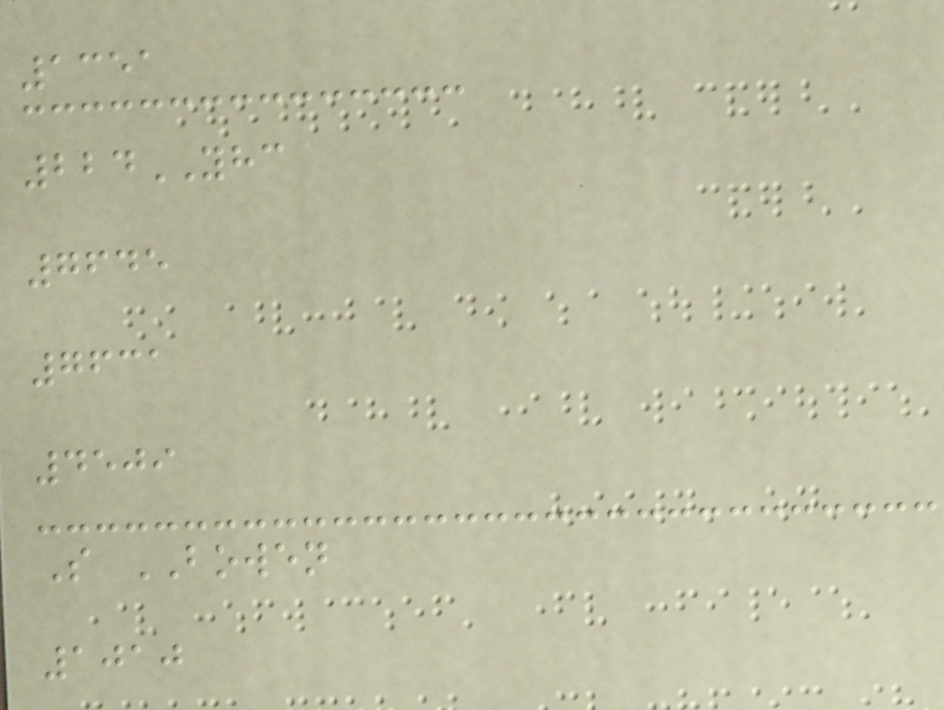1351
224YHC
7645
7631
4509
S BOWEN
1010
